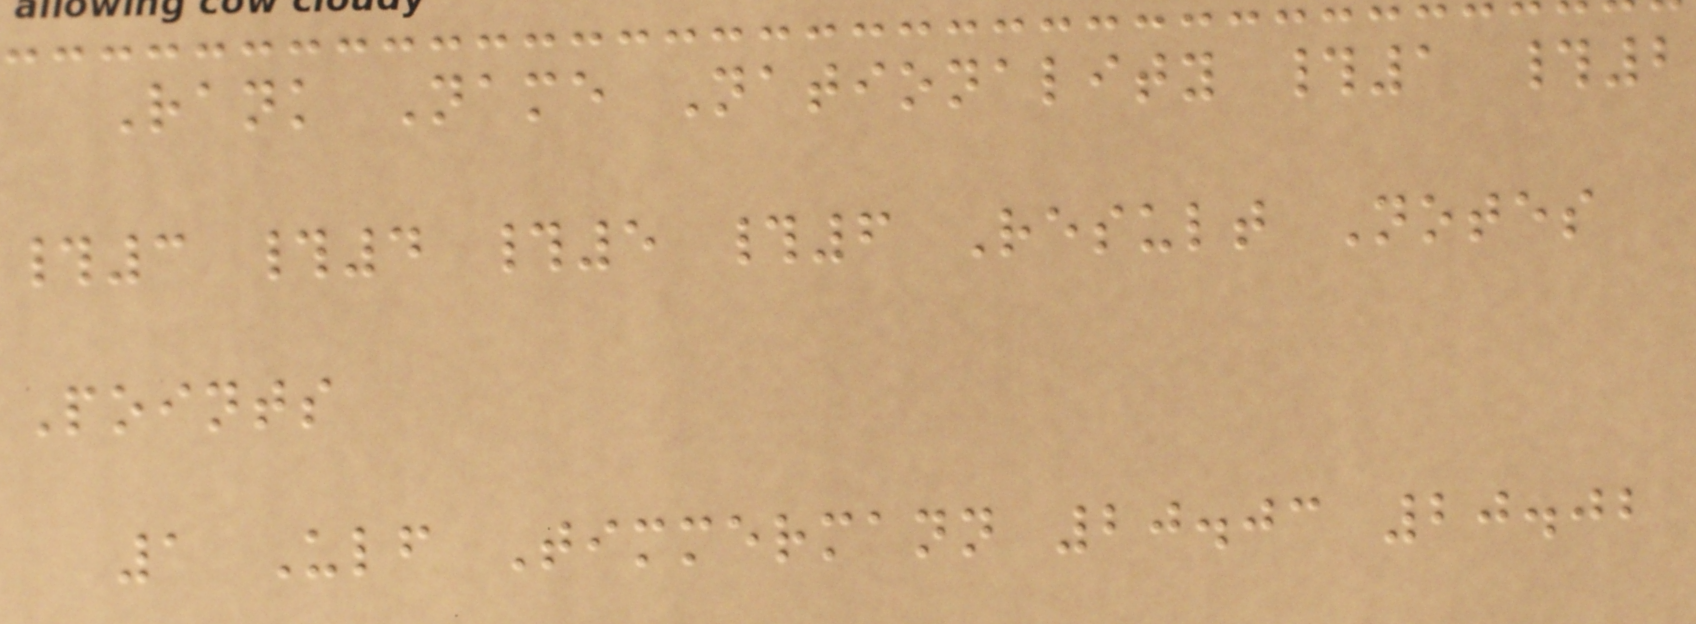Rank Name Nationality #1 #2
#3 #4 #5 #6 Result Notes
Points
1 Ulf Timmermann 20.03 20.02
